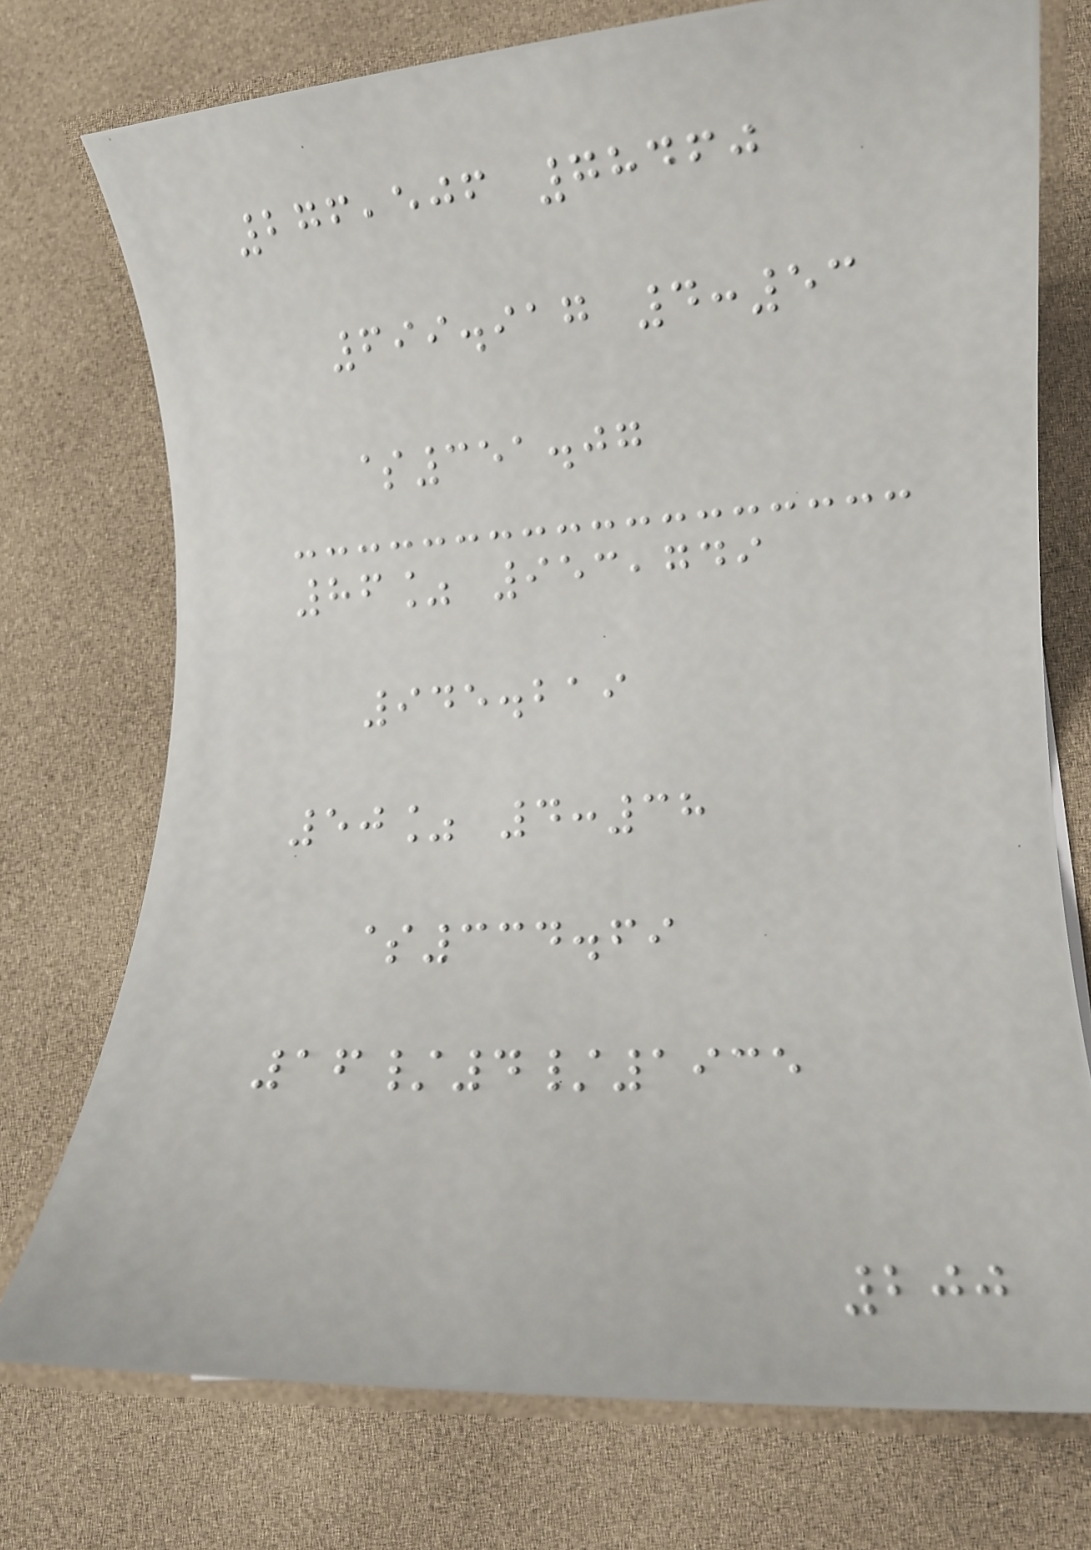276,506 78460
699.917 4:53
$351.07
86% 953,749
945.219
50% 4:38
$334.69
16/4/1935
200
